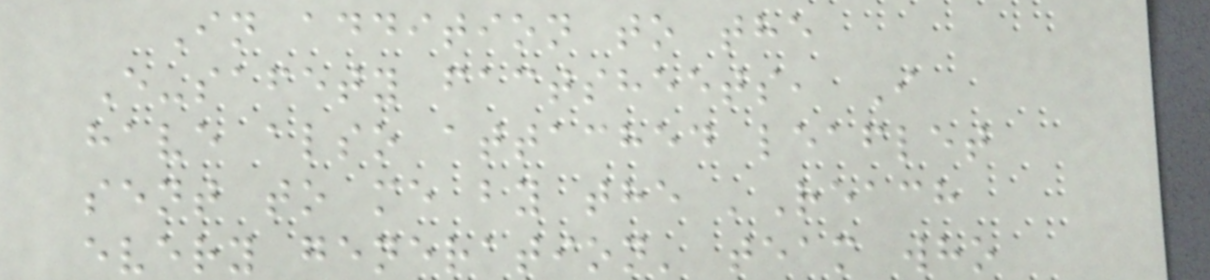In addition to the
E-safety factsheets, I
have also attached leaflet
sent to me by the 'Reach
every generation' team who
